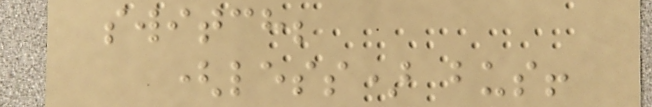switch;
(less) bus!
